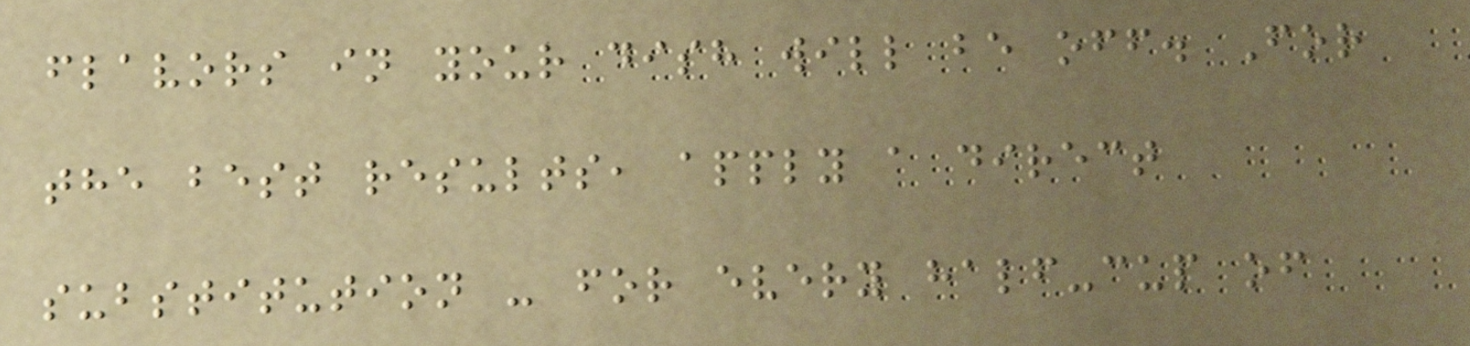flavors in your dish will be off. For
the best results, apply a direct
substitution - for every half-cup of
